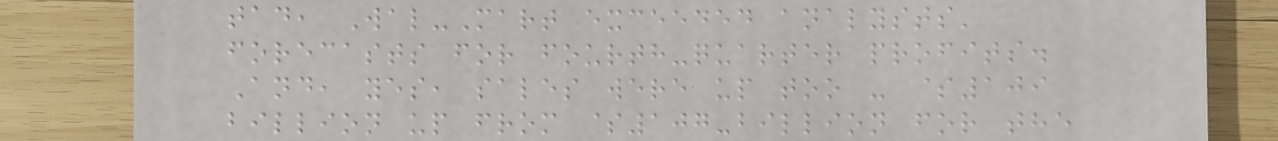tad, Wal-Mart exceeded analysts'
forecasts for fourth-quarter profits.
And, yes, sales were up too - $109
billion up from $107-billion for the
